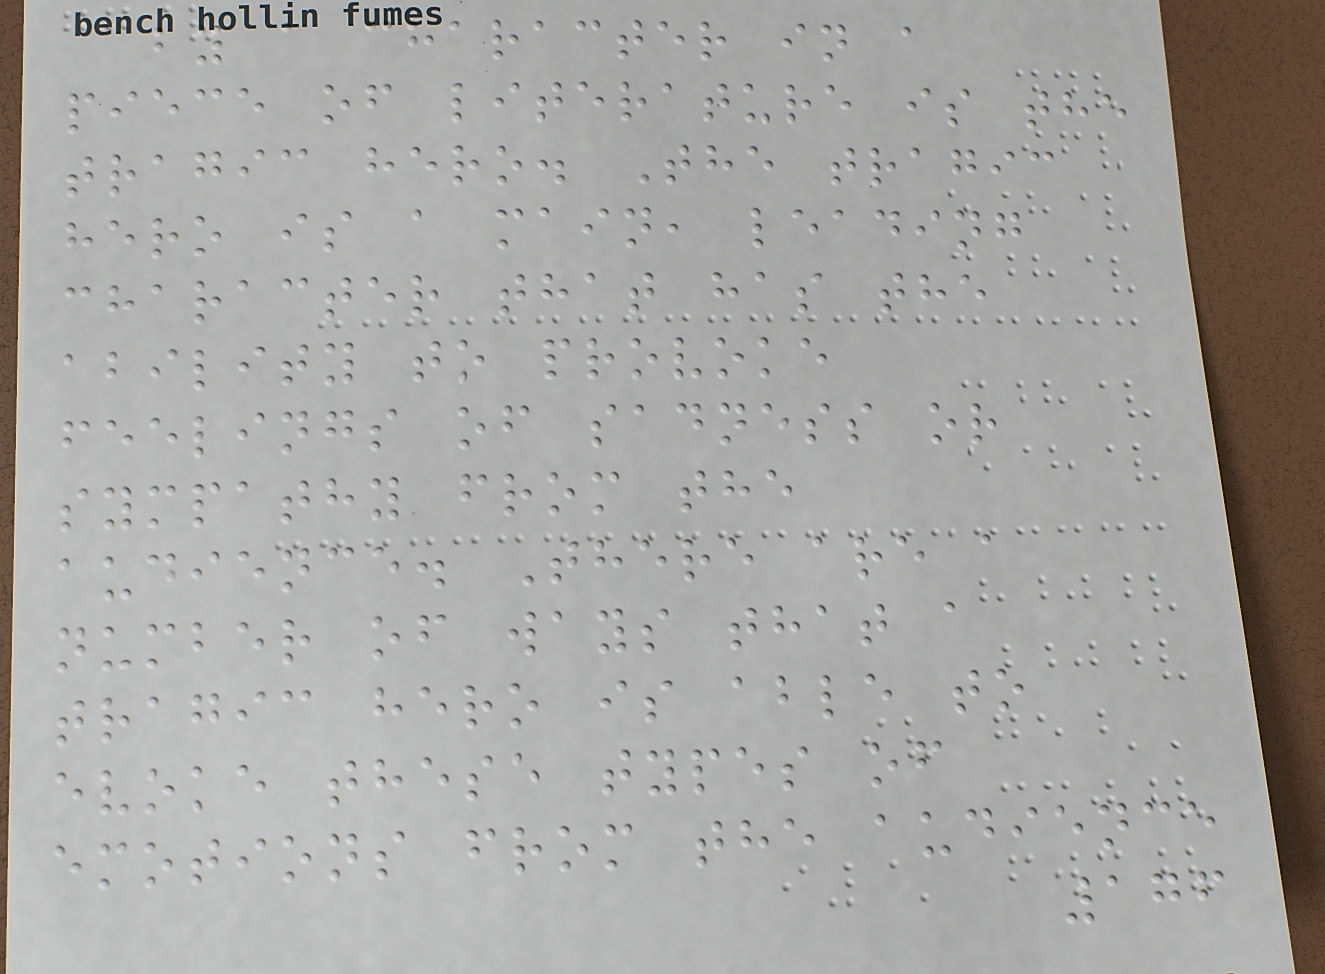by a character in a
piece of literature is the
tragic hero. The tragic
hero is a main, leading
character that has the
ability to provoke
feelings of sadness or
sympathy from the
audience. There are a
number of ways that a
tragic hero is able to
evoke these types of
emotions from the audience
176
